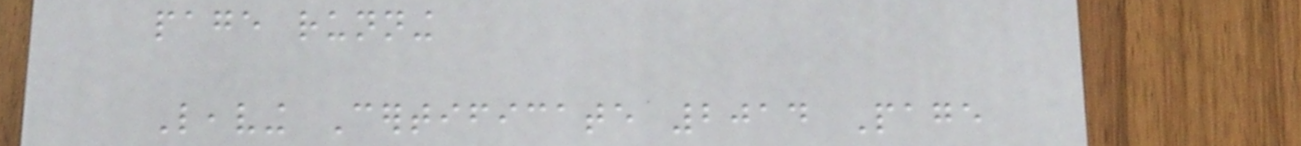page running
Leaving Certificate 2014 Page
